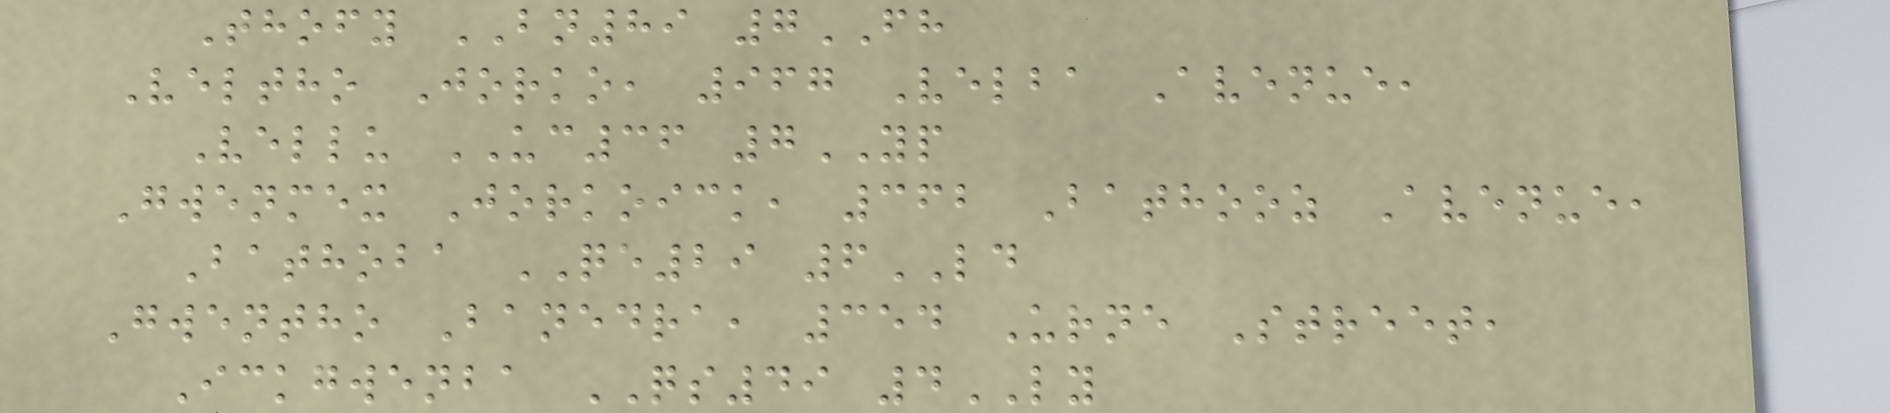Thofy BN89 7FH
Veltho Jorko, 967 Velba Avenue,
Vellu UC36 7YP
Gwenmex Jorkoick, 362 Bathooz Avenue,
Bathoba QE29 6LD
Gwentho Banedra, 354 Urne Street,
Ickgwenba QS49 4LY
